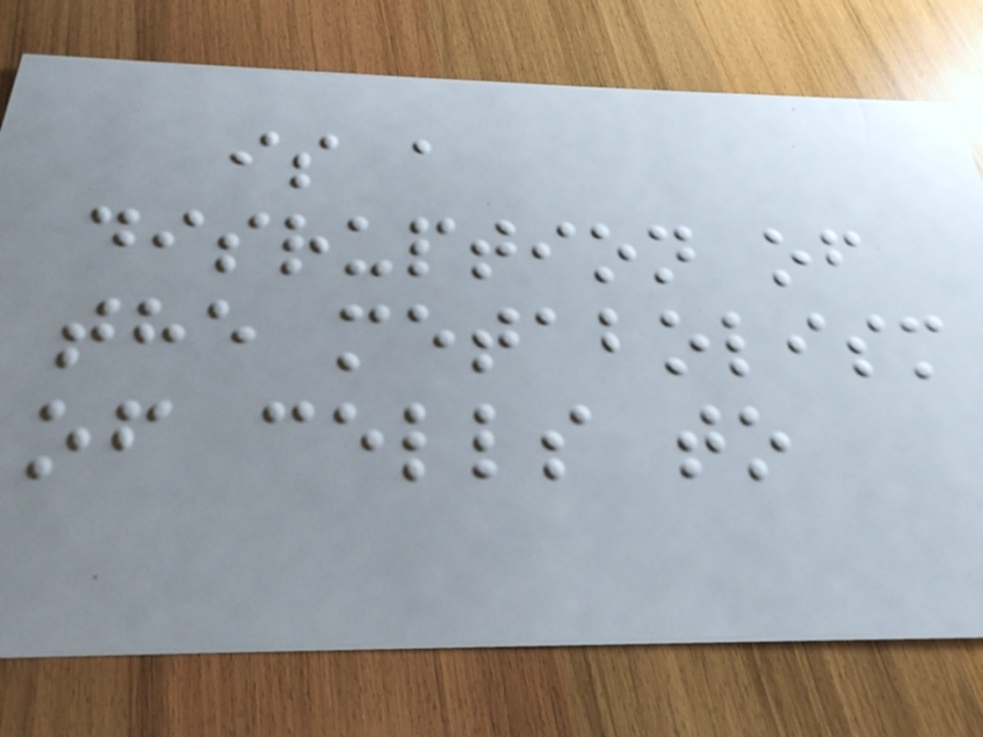is a
disruption of
the metabolism
of cells to
